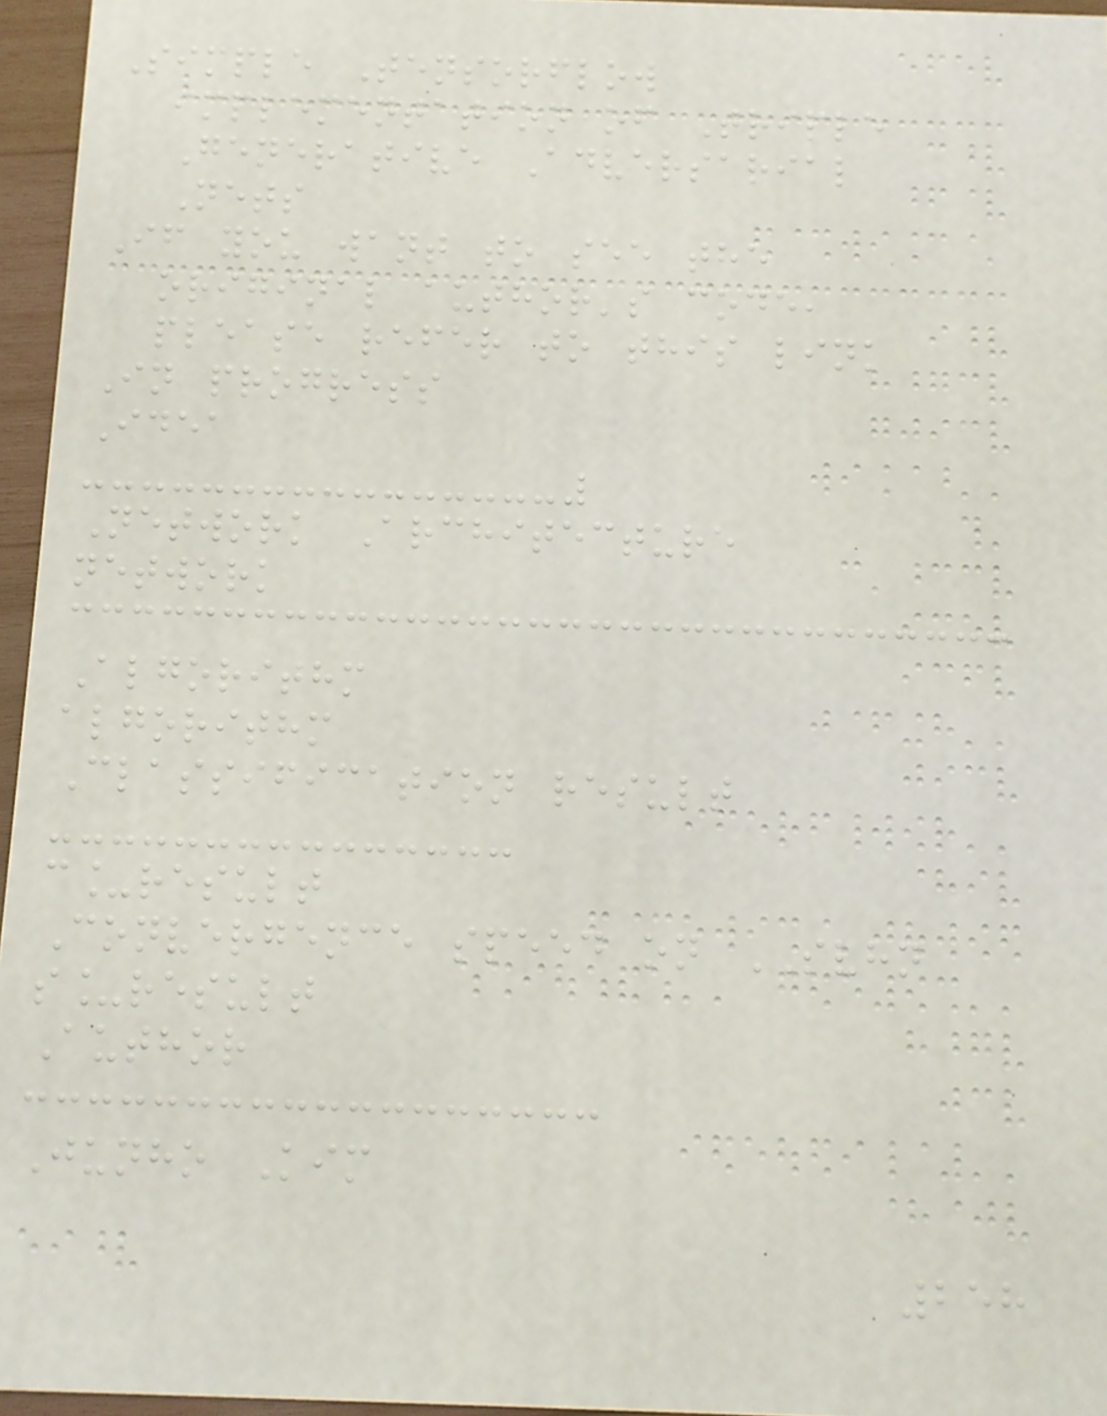Simple Tensorflow
implementation of Triple
Generative Adversarial
Nets
If you want to see the
original author's code,
please refer to this link
In progress
Idea
Network Architecture
network
Algorithm
algorithm
Classification result
c_result
Convergence speed on SVHN
s_result
Author
Junho Kim
258
